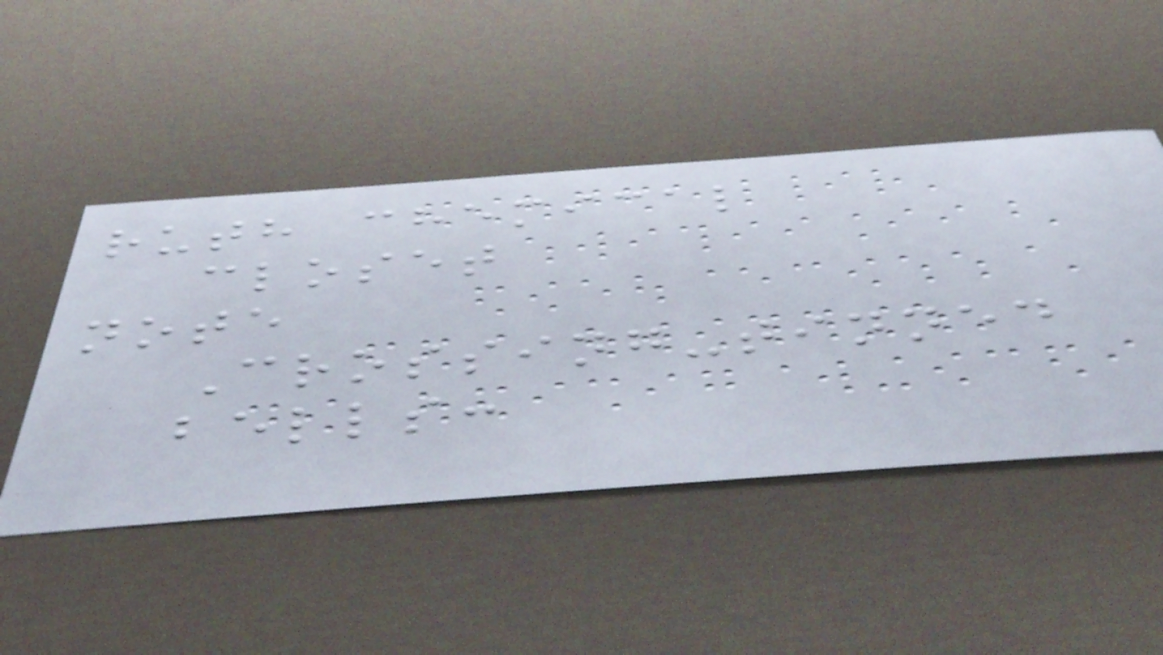ruth chemical
closet
note
Crossing-tinned
bells:
